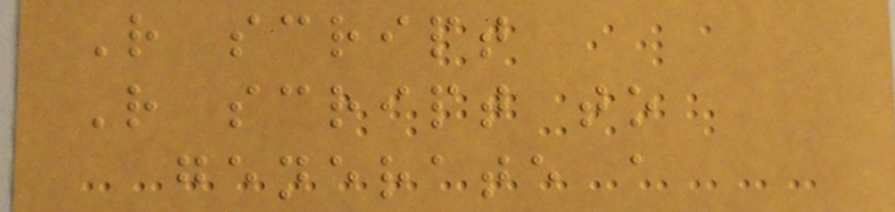R script
R script to
generate a
